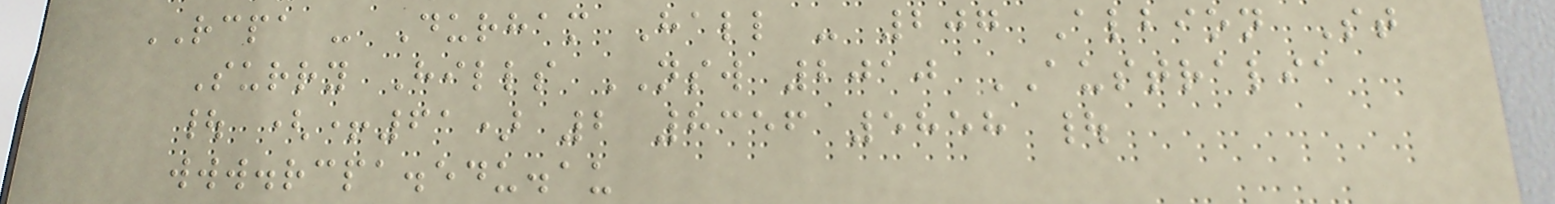RCPA - Durham Hall - 207 Albion St
Surry Hills NSW 2010 AUSTRALIA
| (+61) 2 8356 5858 |
www.rcpa.edu.au
